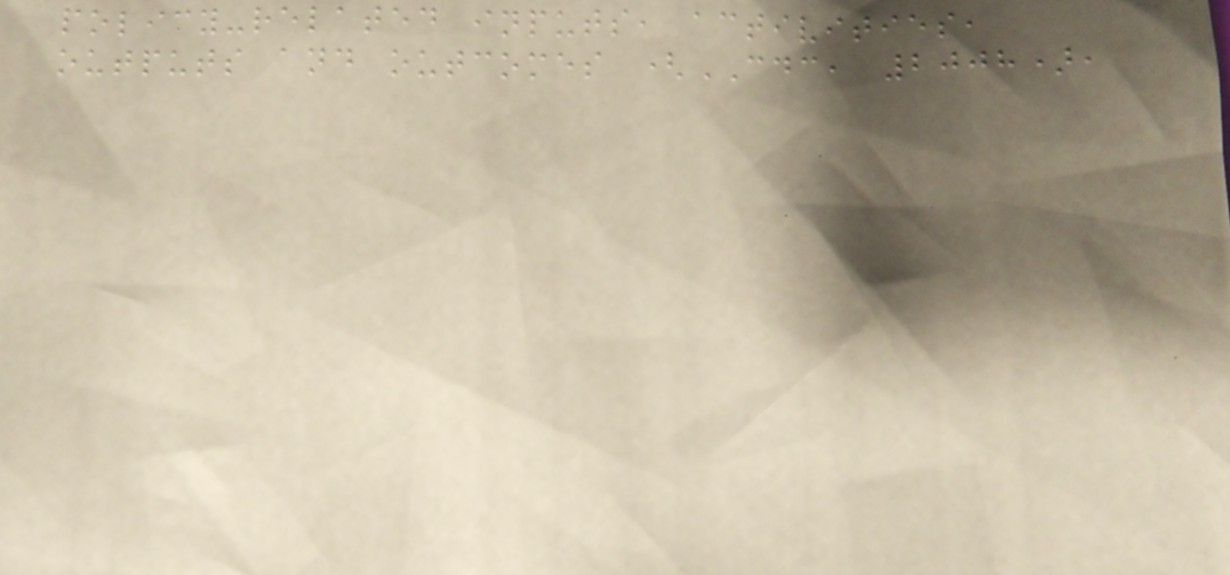policy-related inputs, activities,
outputs and outcomes (CDC, 2008),
